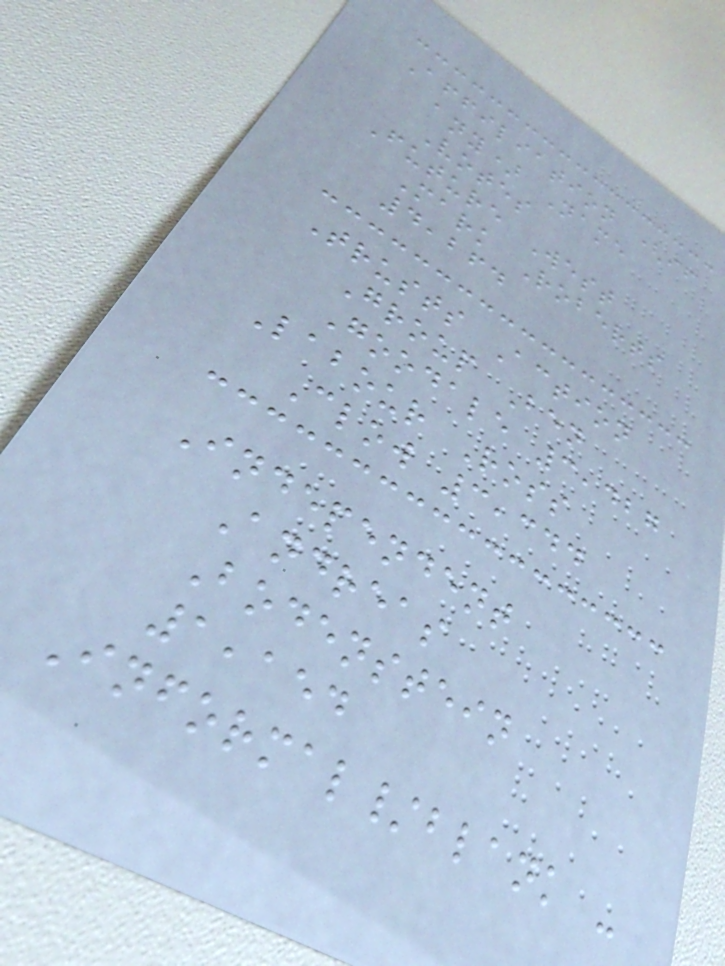Affiliation (if
any) Name
Votes
Future West
Mark Roberts
4,264
Trusts Action
Group Ben
Goodale 3,427
Labour Ross
Clow 3,344
Independent
Andreas
Bodenstein
1,154
Informal/blank -
